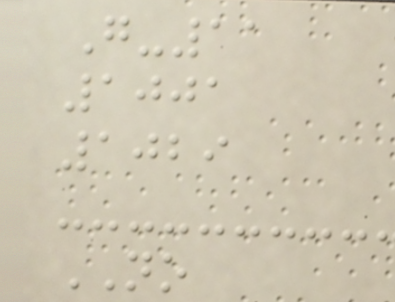G-11
1001
1029
NO
